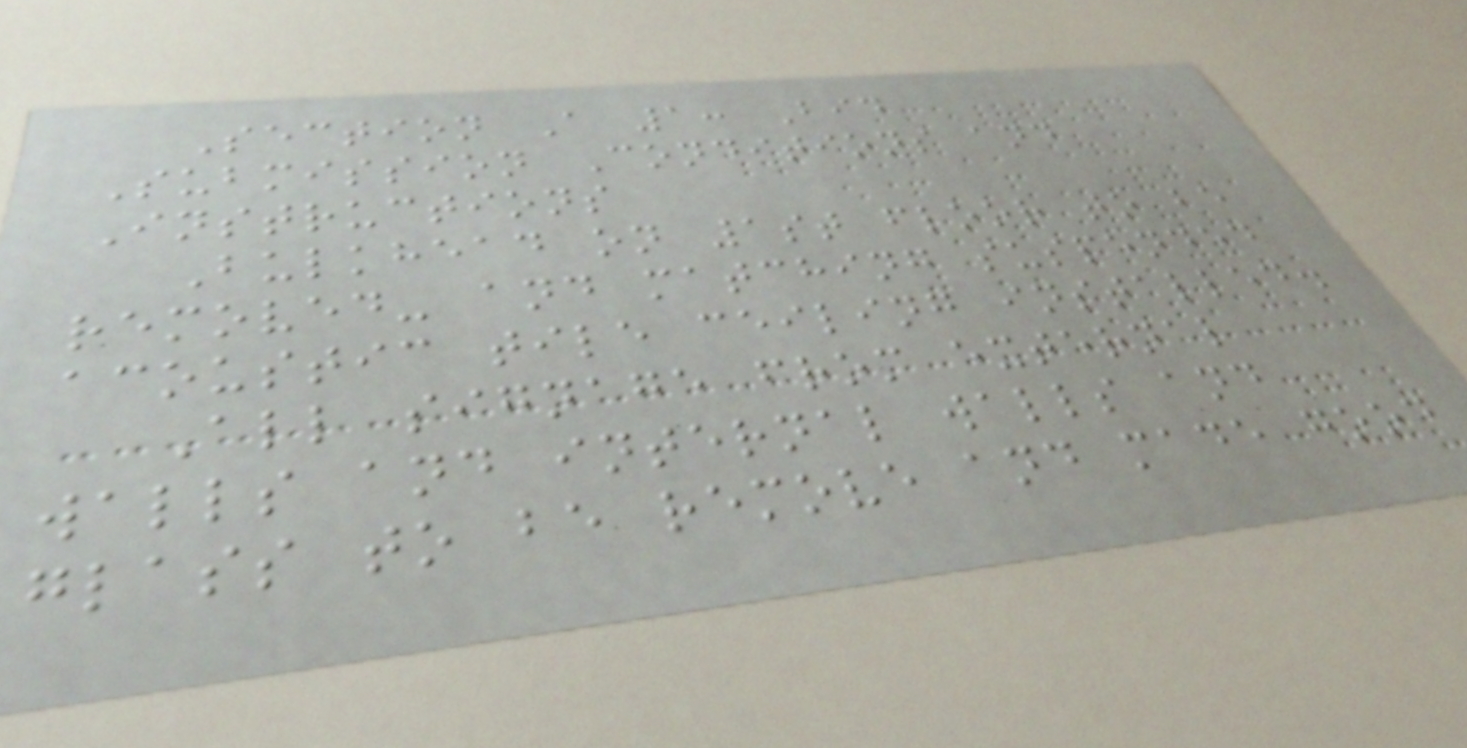Section A 1: Bid
Submission Conditions and
Instructions
Bulkhead on 1st floor to be
removed- and matching suspended
acoustic tile ceiling installed.
All signage from external
walls and internal walls and
glass to be remove and made good
